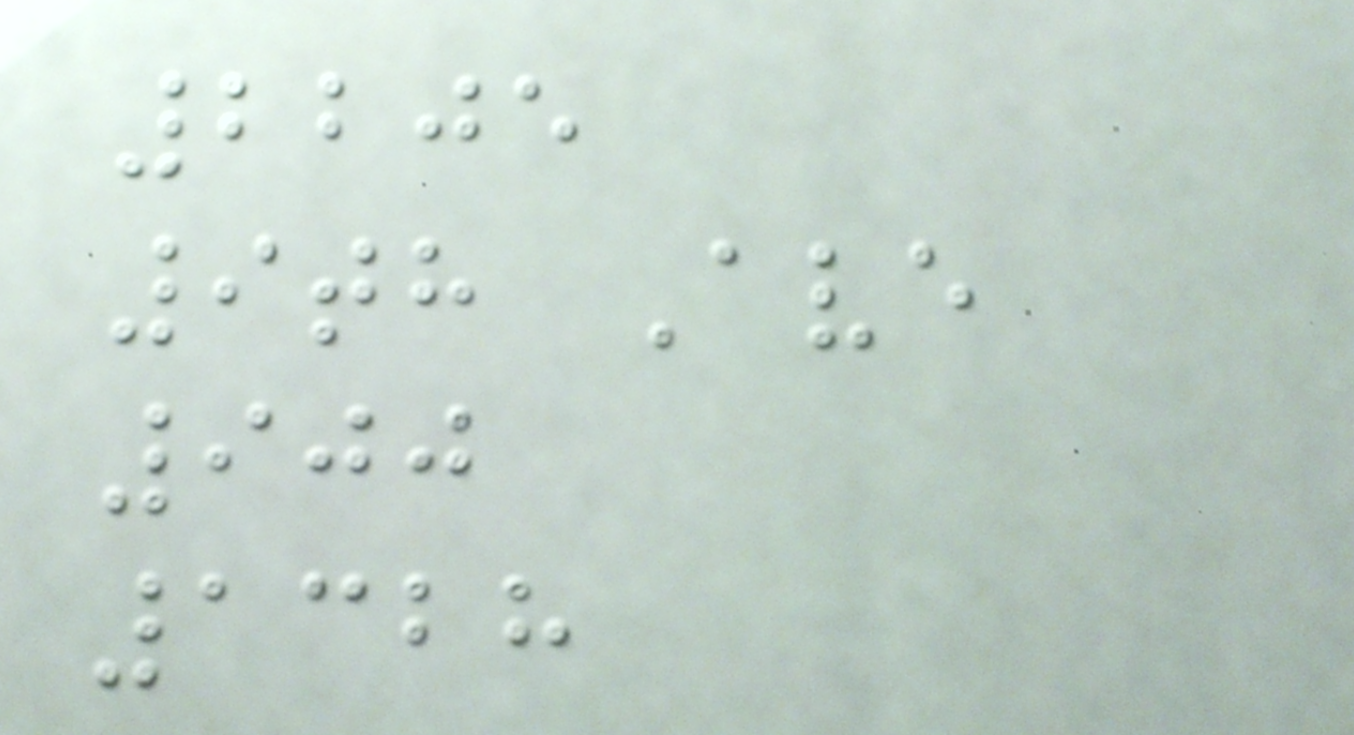2205
9th Ave
900
1328
